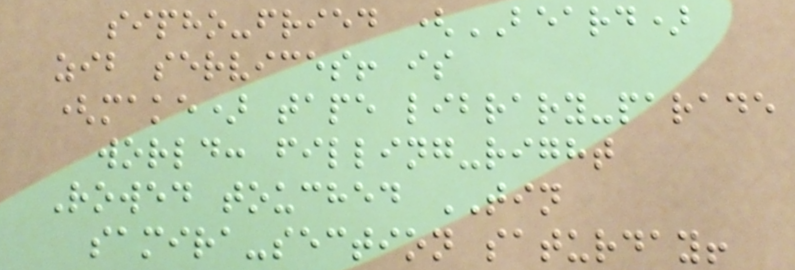sipho-fried (BEARD)
zib services! is
(make) tape library-parade
world: filling-right
Rowed touched TIN
samira-section saturday!
